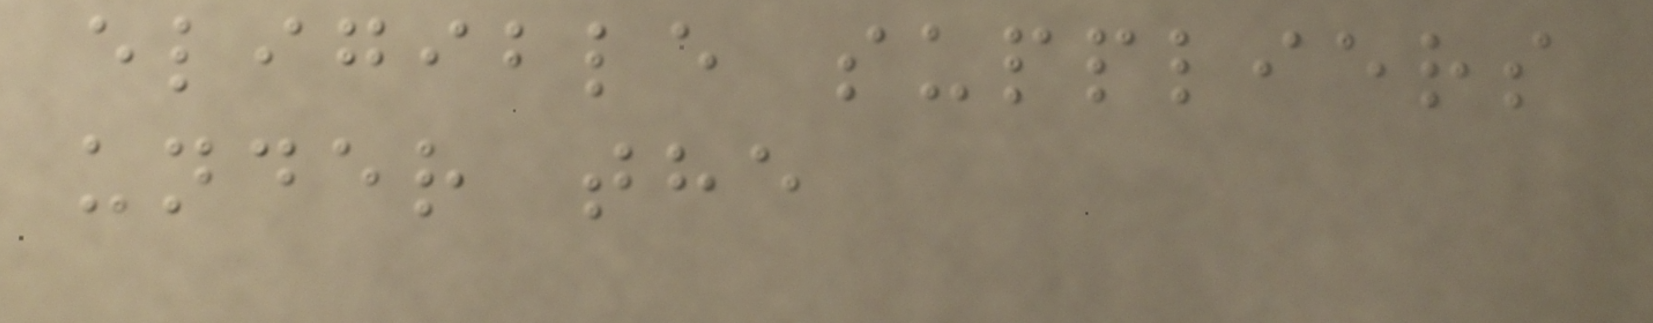eligible suppliers
under the
